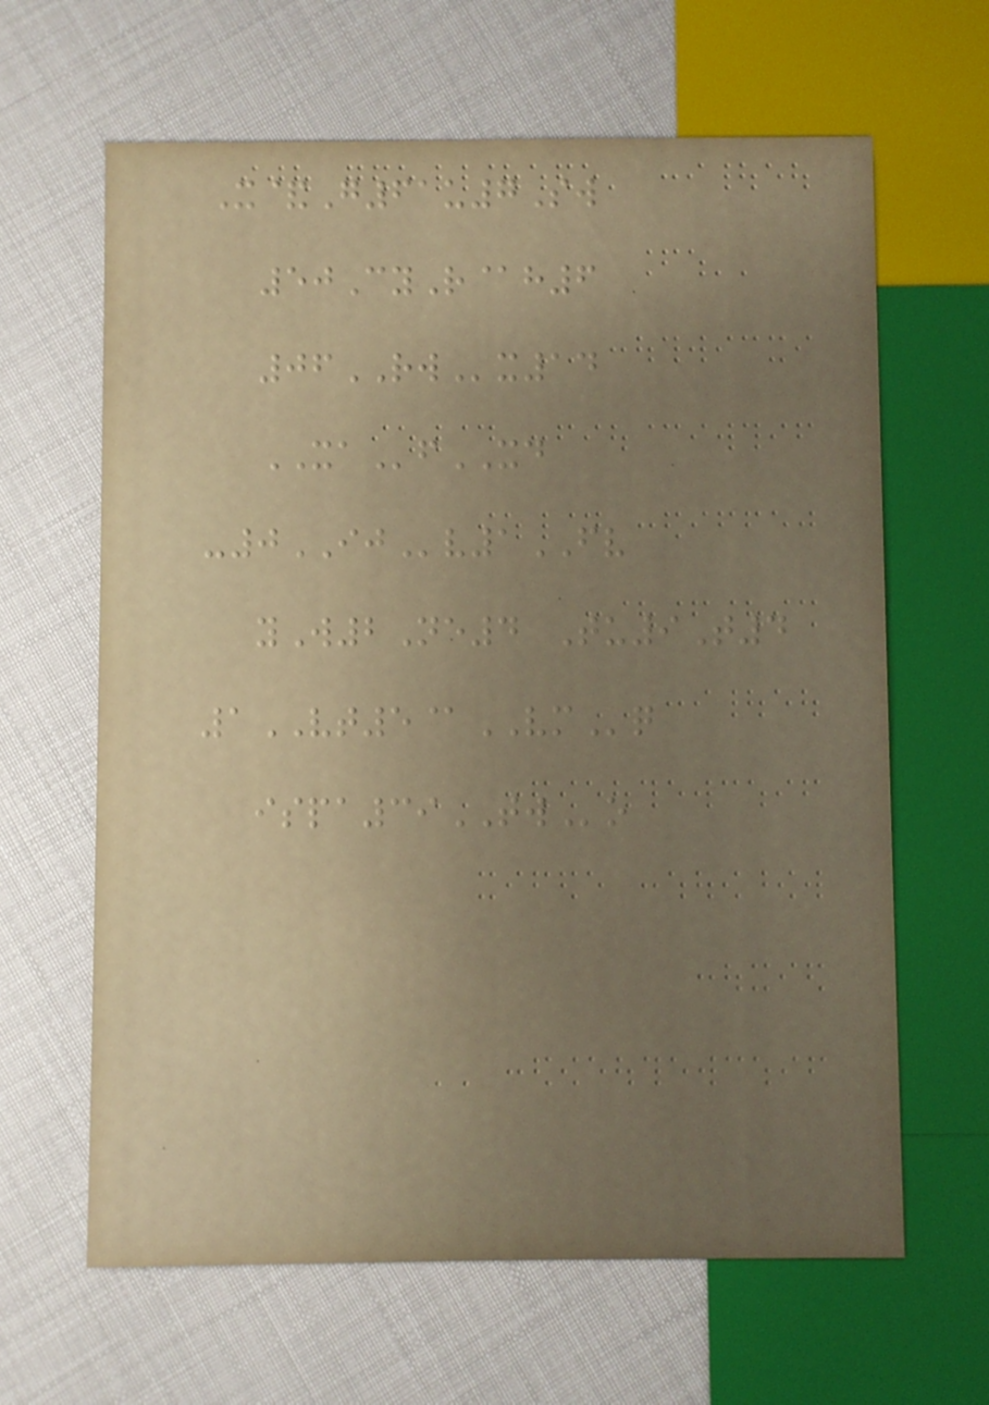X&G61u7Sw
50CyR@h6
06RWx14
XAfXD
-0IJv1FV
yW2Ne4 Tu9T4
1VT5@VMq
ispa39TWo
